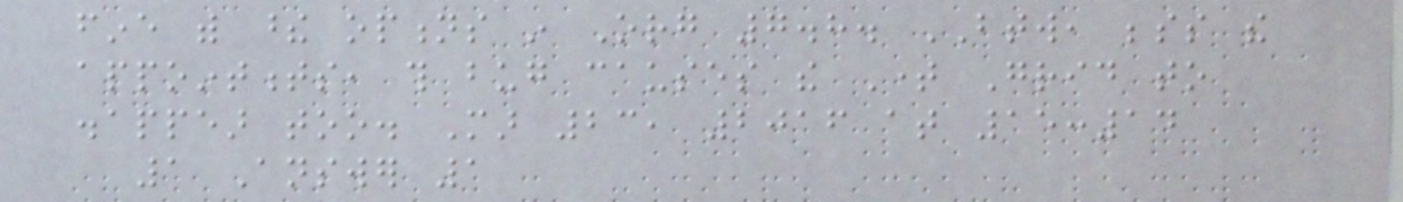fine with these options in Org 7.8. BTW, besides the
appointments, this bug causes the Time Grid to
disappear too. Mar 23, 2016 at 15:14
1 Answer 1
